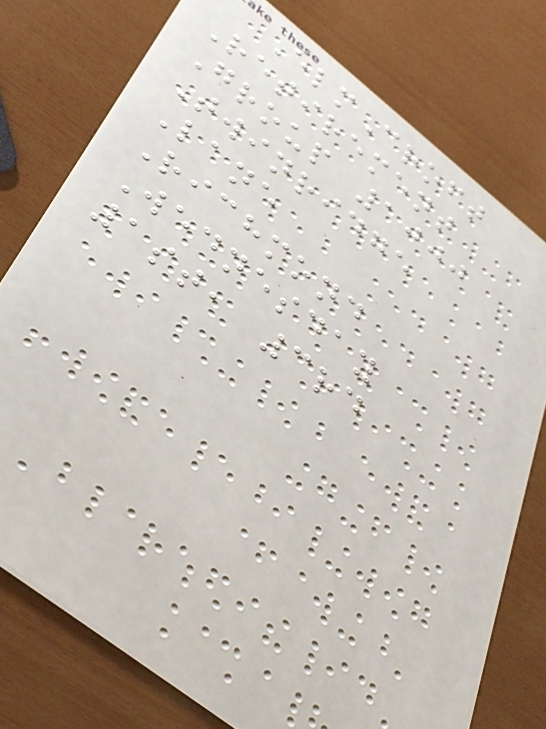ElmCroft
Retirement
Group 1000
Twinridge
Lane
Richmond
Wednesday
1st, 3rd
